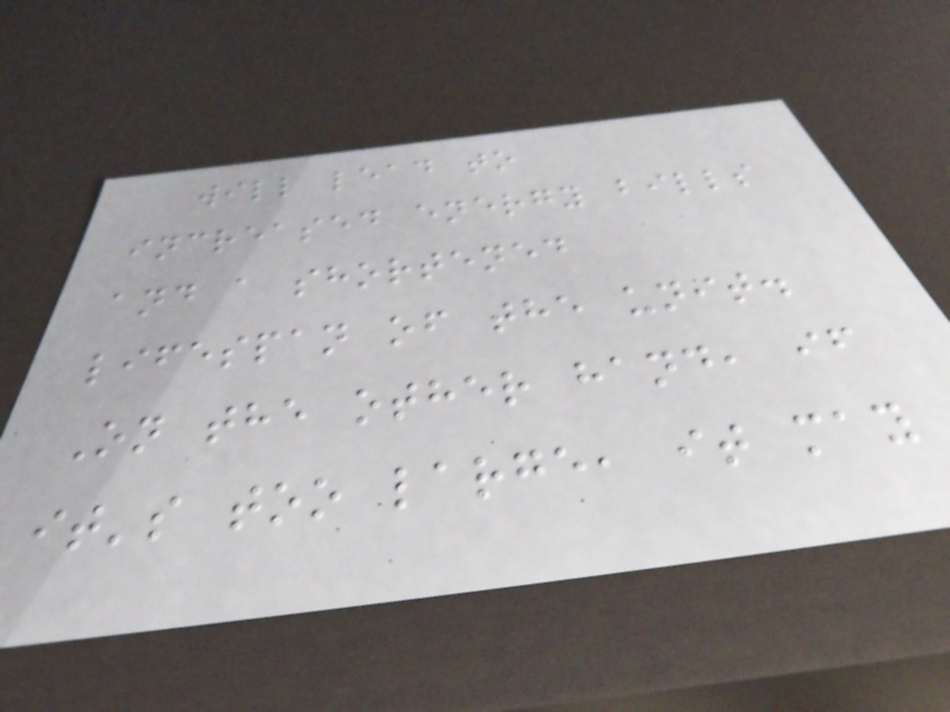will lead to
increased energy bills
and a shortened
lifespan of the unit.
On the other hand, if
it's too large, it may
